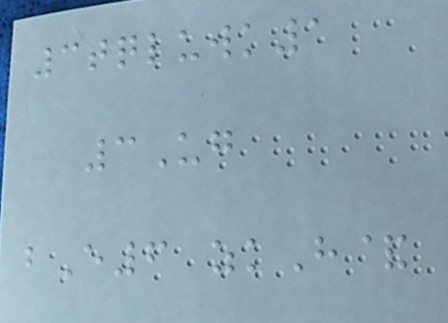3tqluwk1
3Ug
bE6 zkH&
